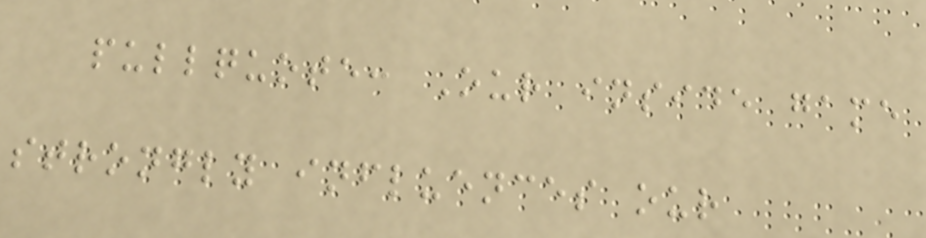pullquote: Our inside game
strongly influences our
